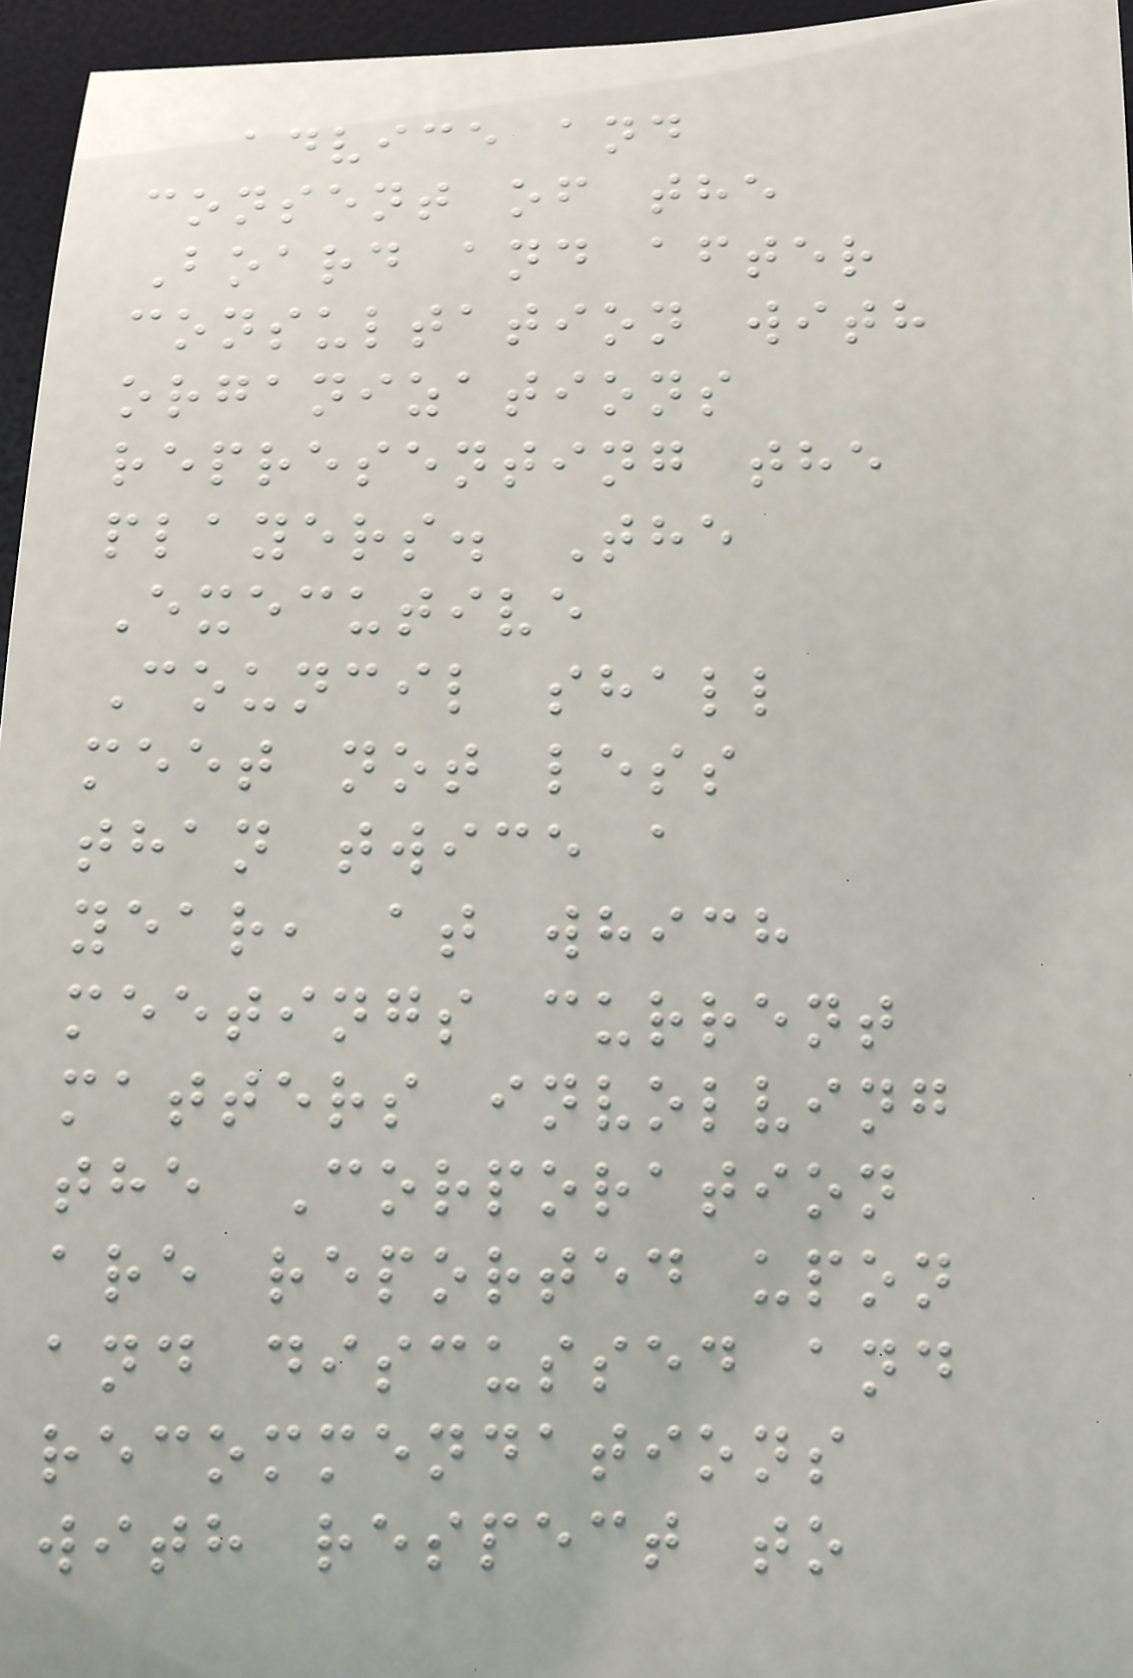advice and
consent of the
Board and after
consultation with
organizations
representing the
players. The
Executive
Council shall
meet not less
than twice a
year, at which
meetings current
matters involving
the Corporation
are reported upon
and discussed and
recommendations
with respect to
